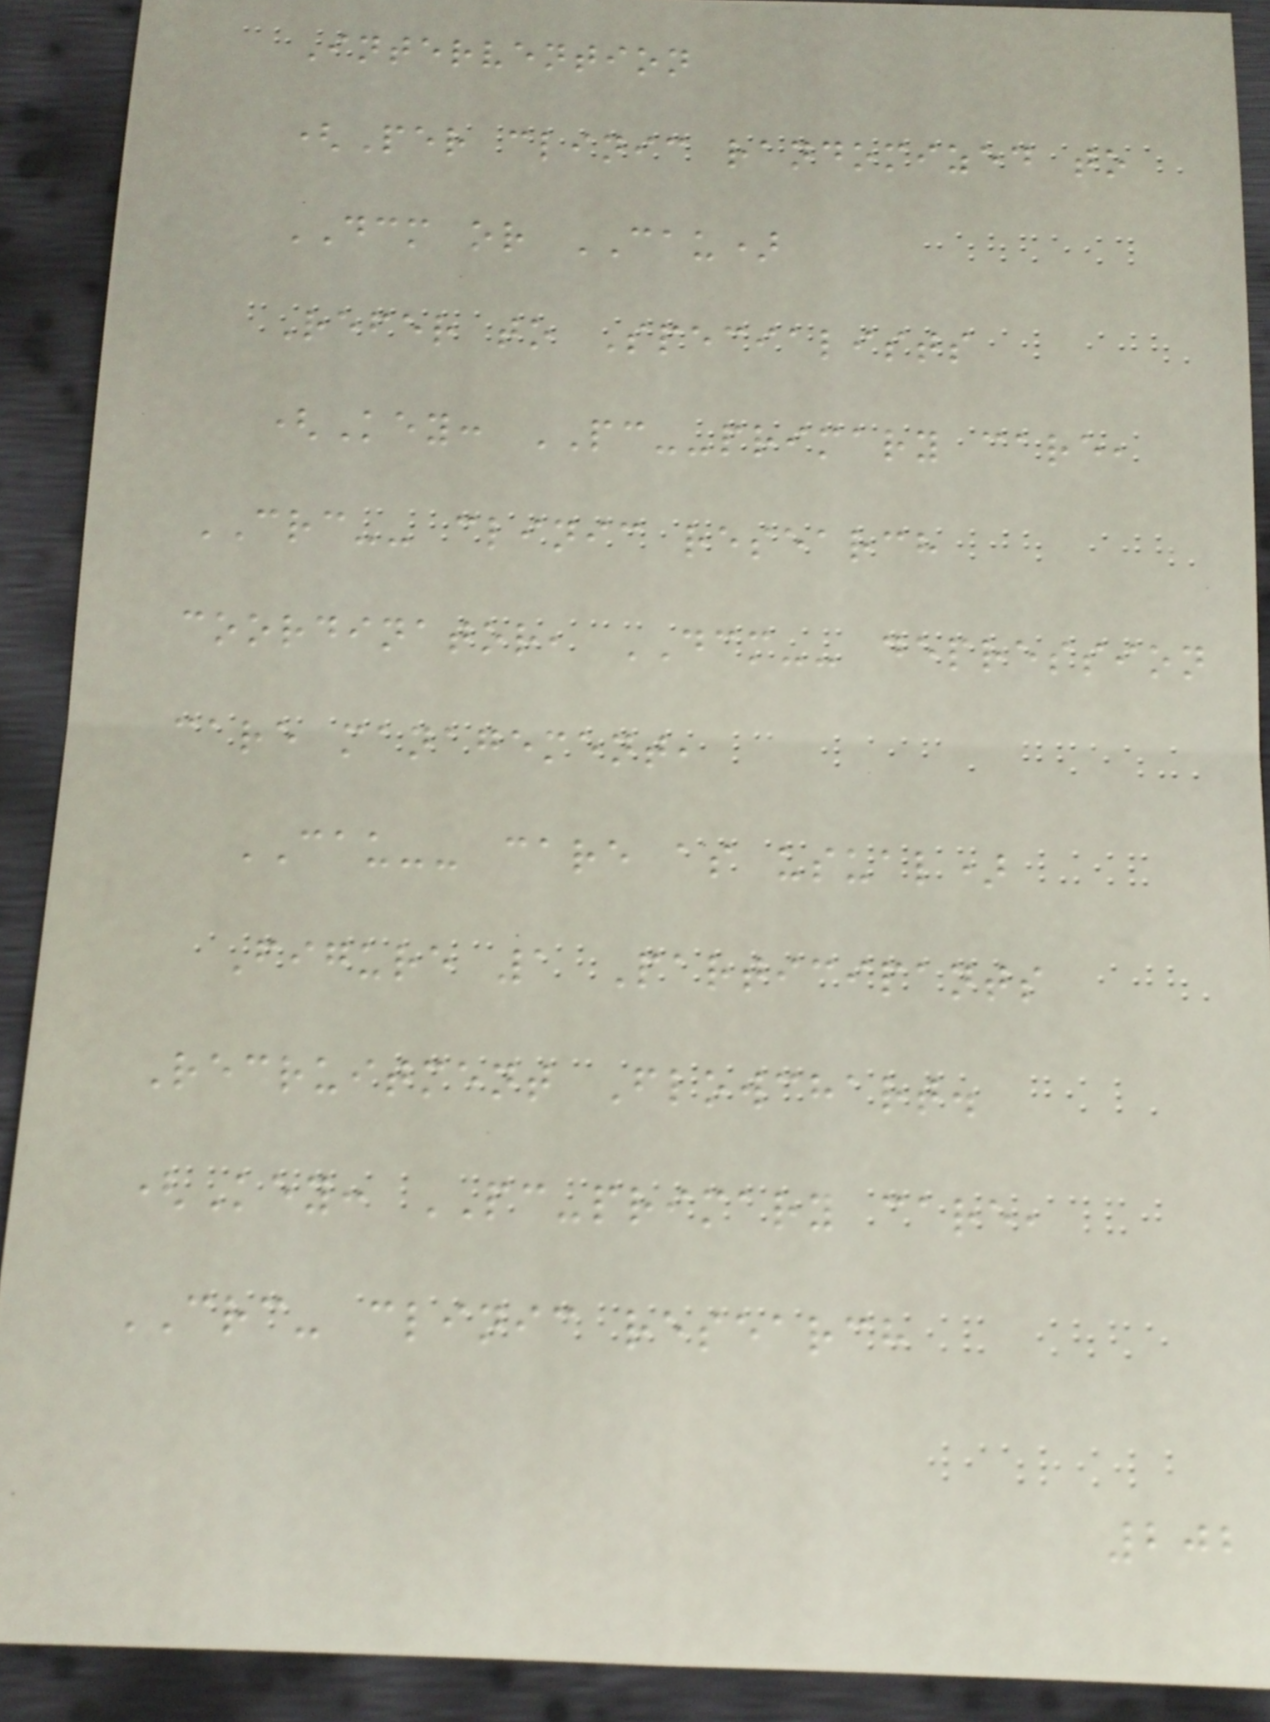Intervention
(Per clinic randomized to
DCM or CAU)
Refer to Specialists
(Key: PC--primary care,
CRC-- clinic research
coordinator, DCM-- depression
care management,
CAU-- care as usual)
Figure 1 Participants
Recruitment Flowchart.
(Key: PC-primary care,
CRC- clinic research
202
